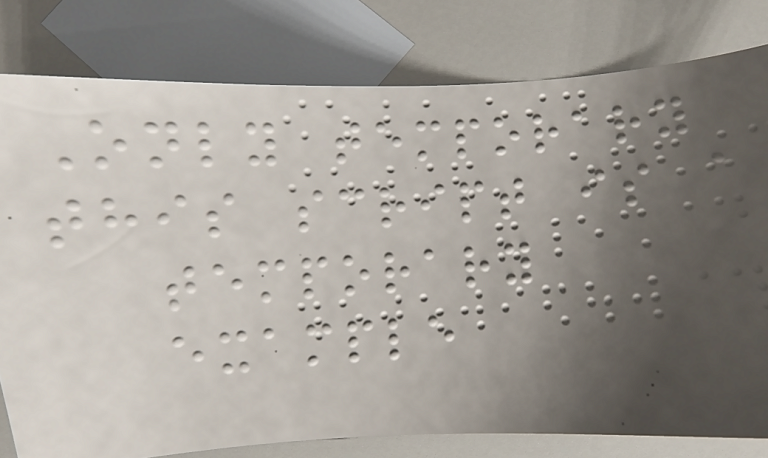Only temporary
this script is a
temporary
example
